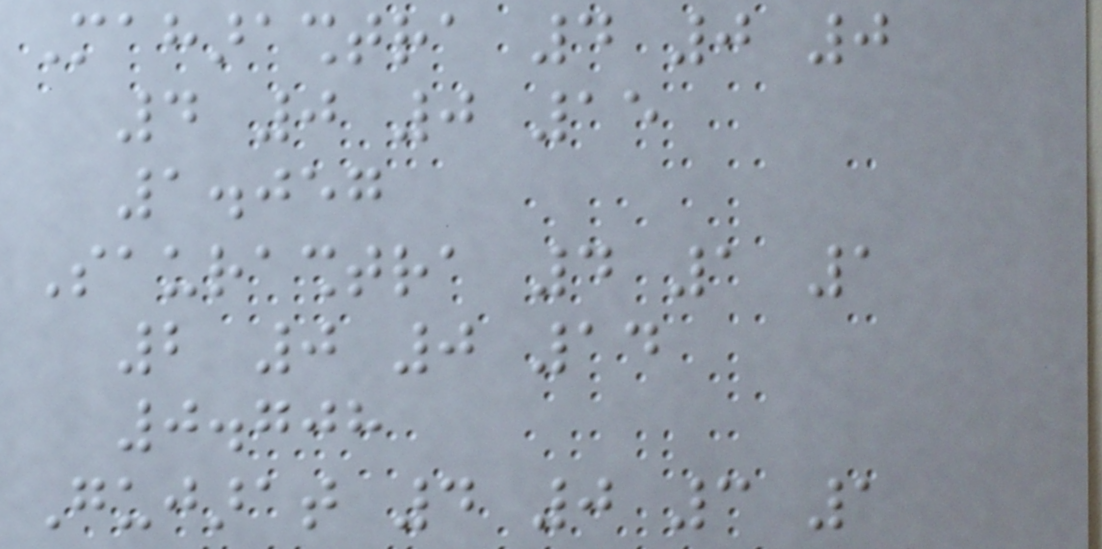Maharashtra 4 0 0
4 0 0 15
1.057
Saurashtra 4 1 1
2 0 0 14
0.708
Gujarat 4 0 3 1
